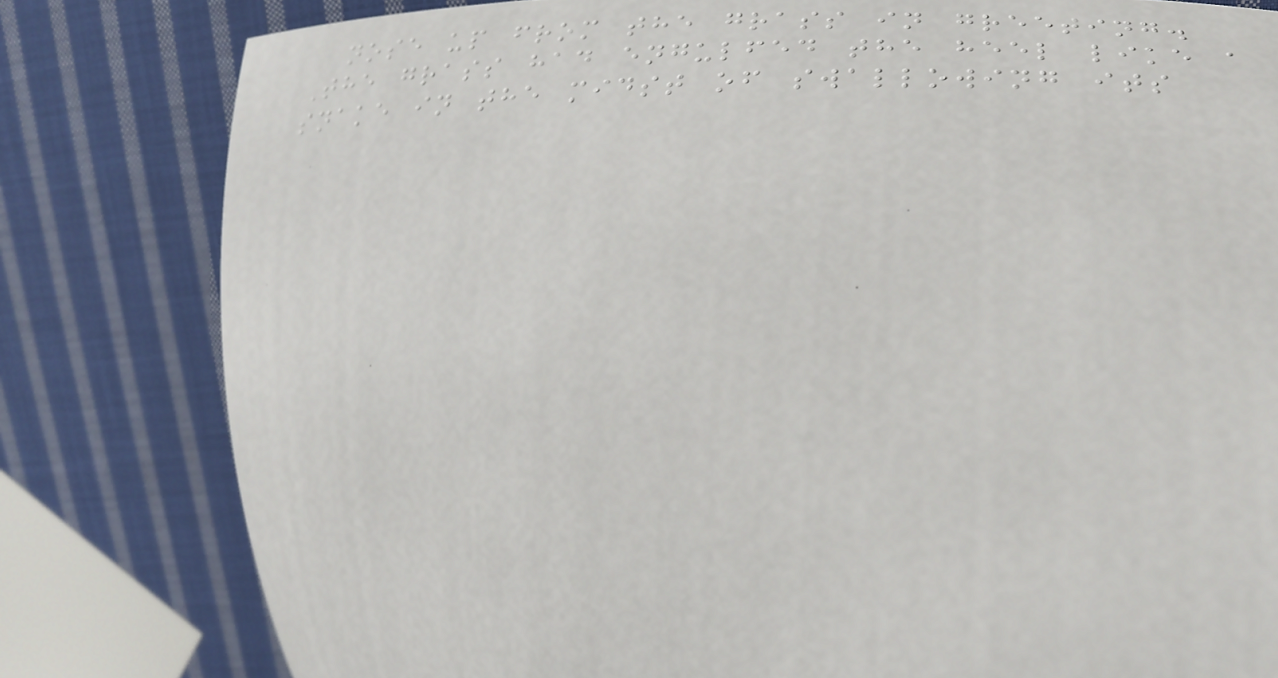nose up from the grass in greeting.
The grass had engulfed the heel like a
snake in the midst of swallowing its
